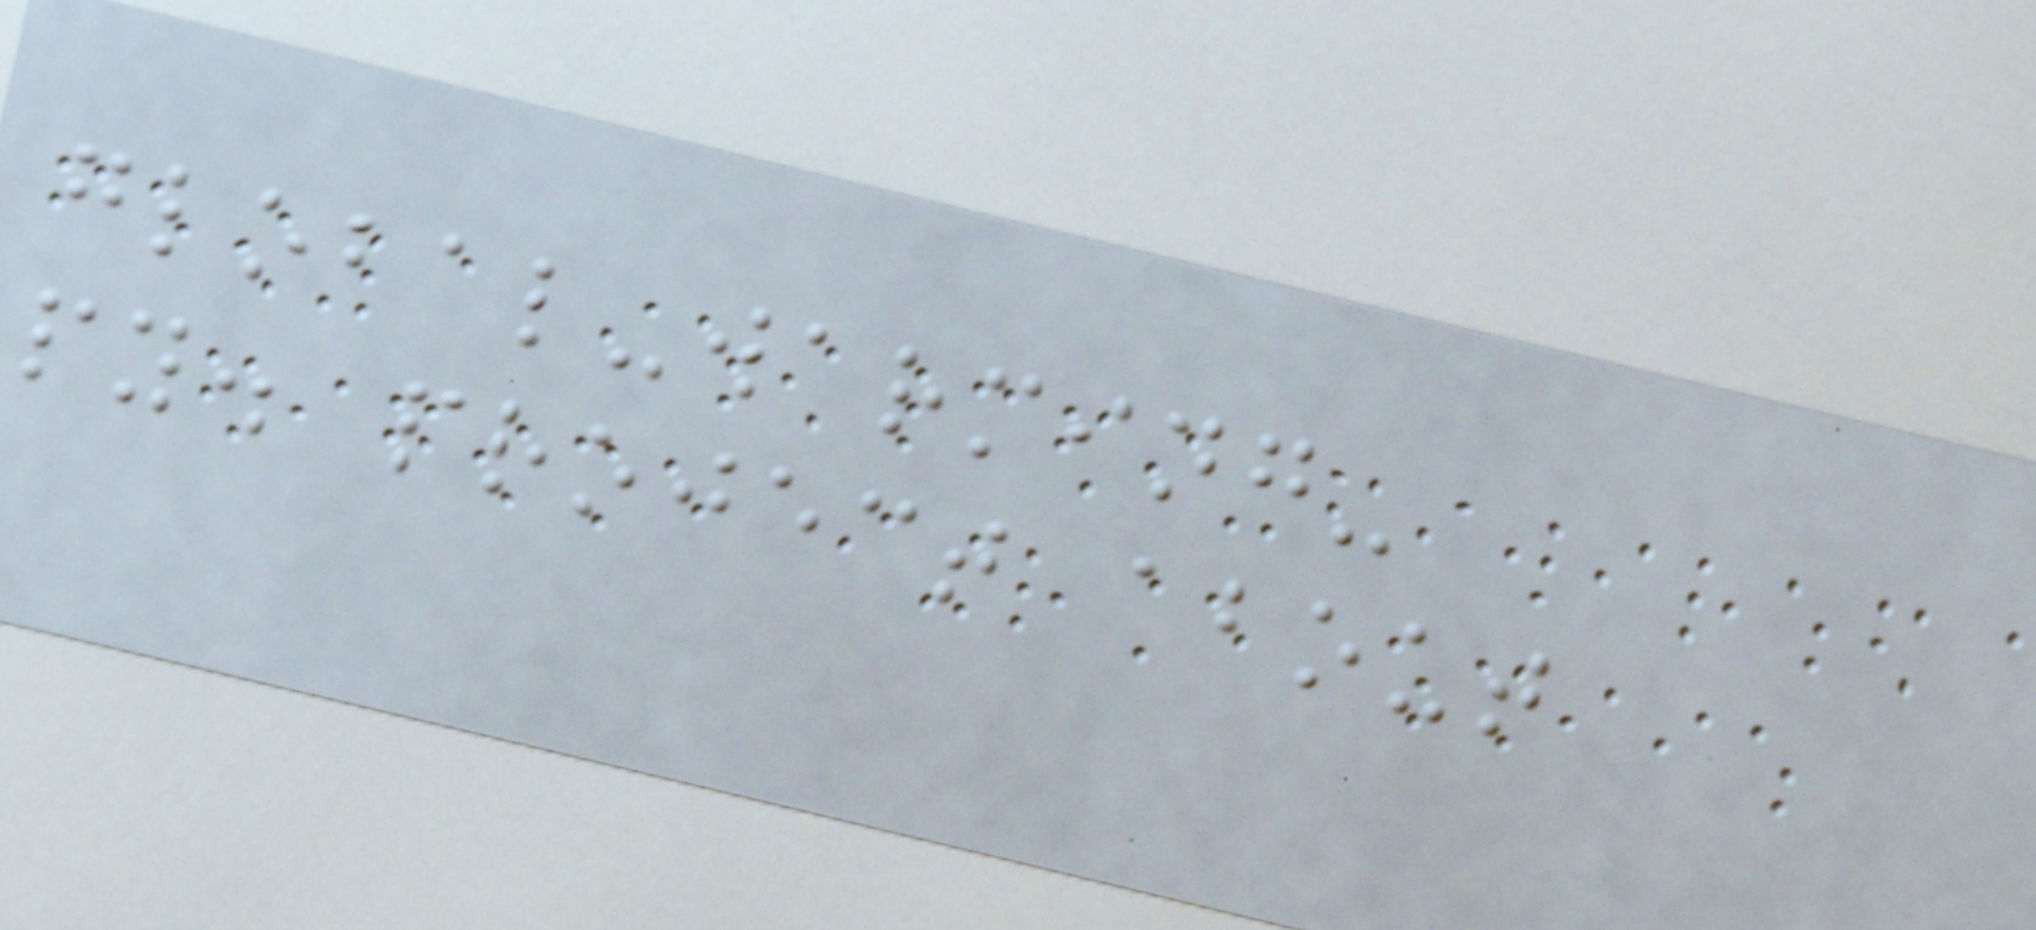global-warming-
py. project about
